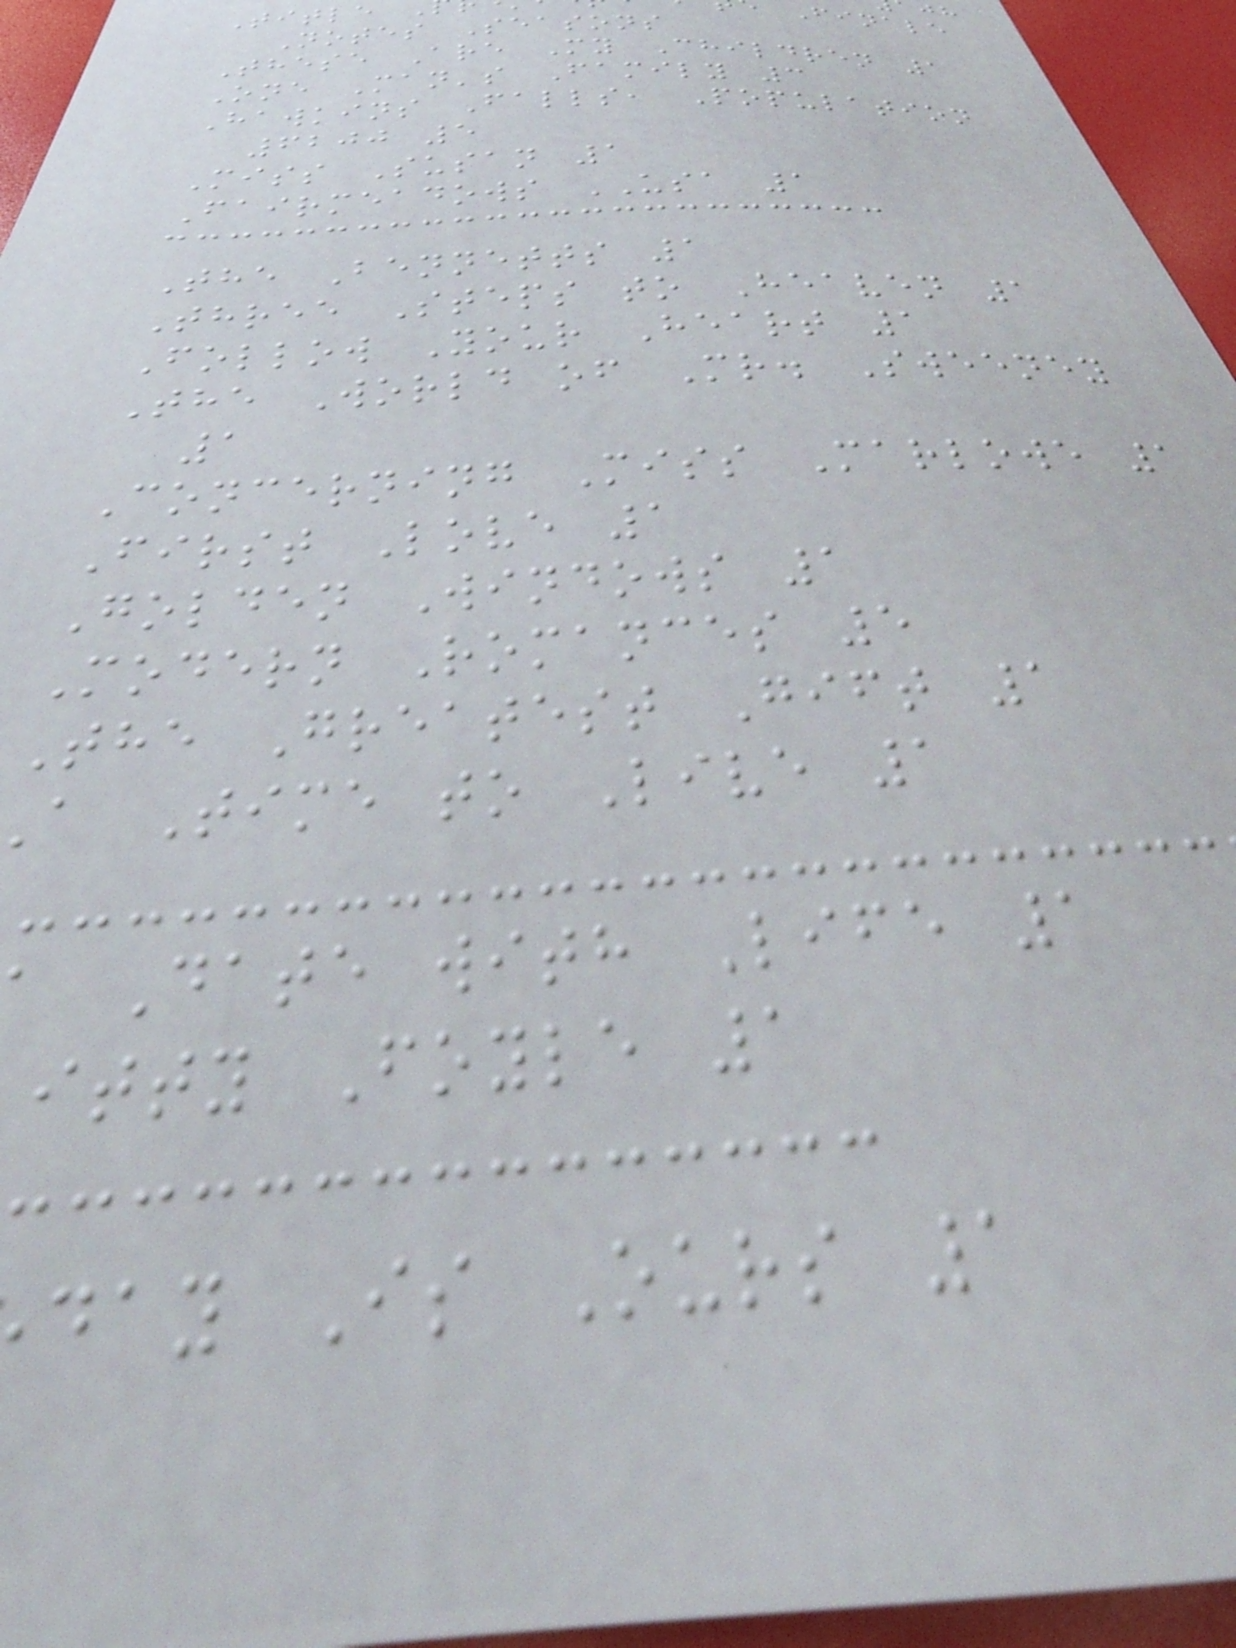Notes Seasons
These Are My Children 1
One Man's Family 3
Hawkins Falls, Population
6200 5
Miss Susan 1
Fairmeadows USA 1
The Bennetts 1
Three Steps to Heaven 1
Follow Your Heart 1
The World of Mr. Sweeney
1
Concerning Miss Marlowe 1
First Love 1
Golden Windows 1
Modern Romances 5
The Greatest Gift 1
a Time to Live 1
Date with Life 1
itty Foyle 1
day Is Ours 1
